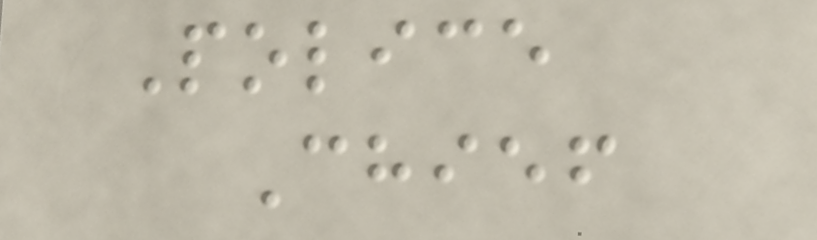Police
Chief
